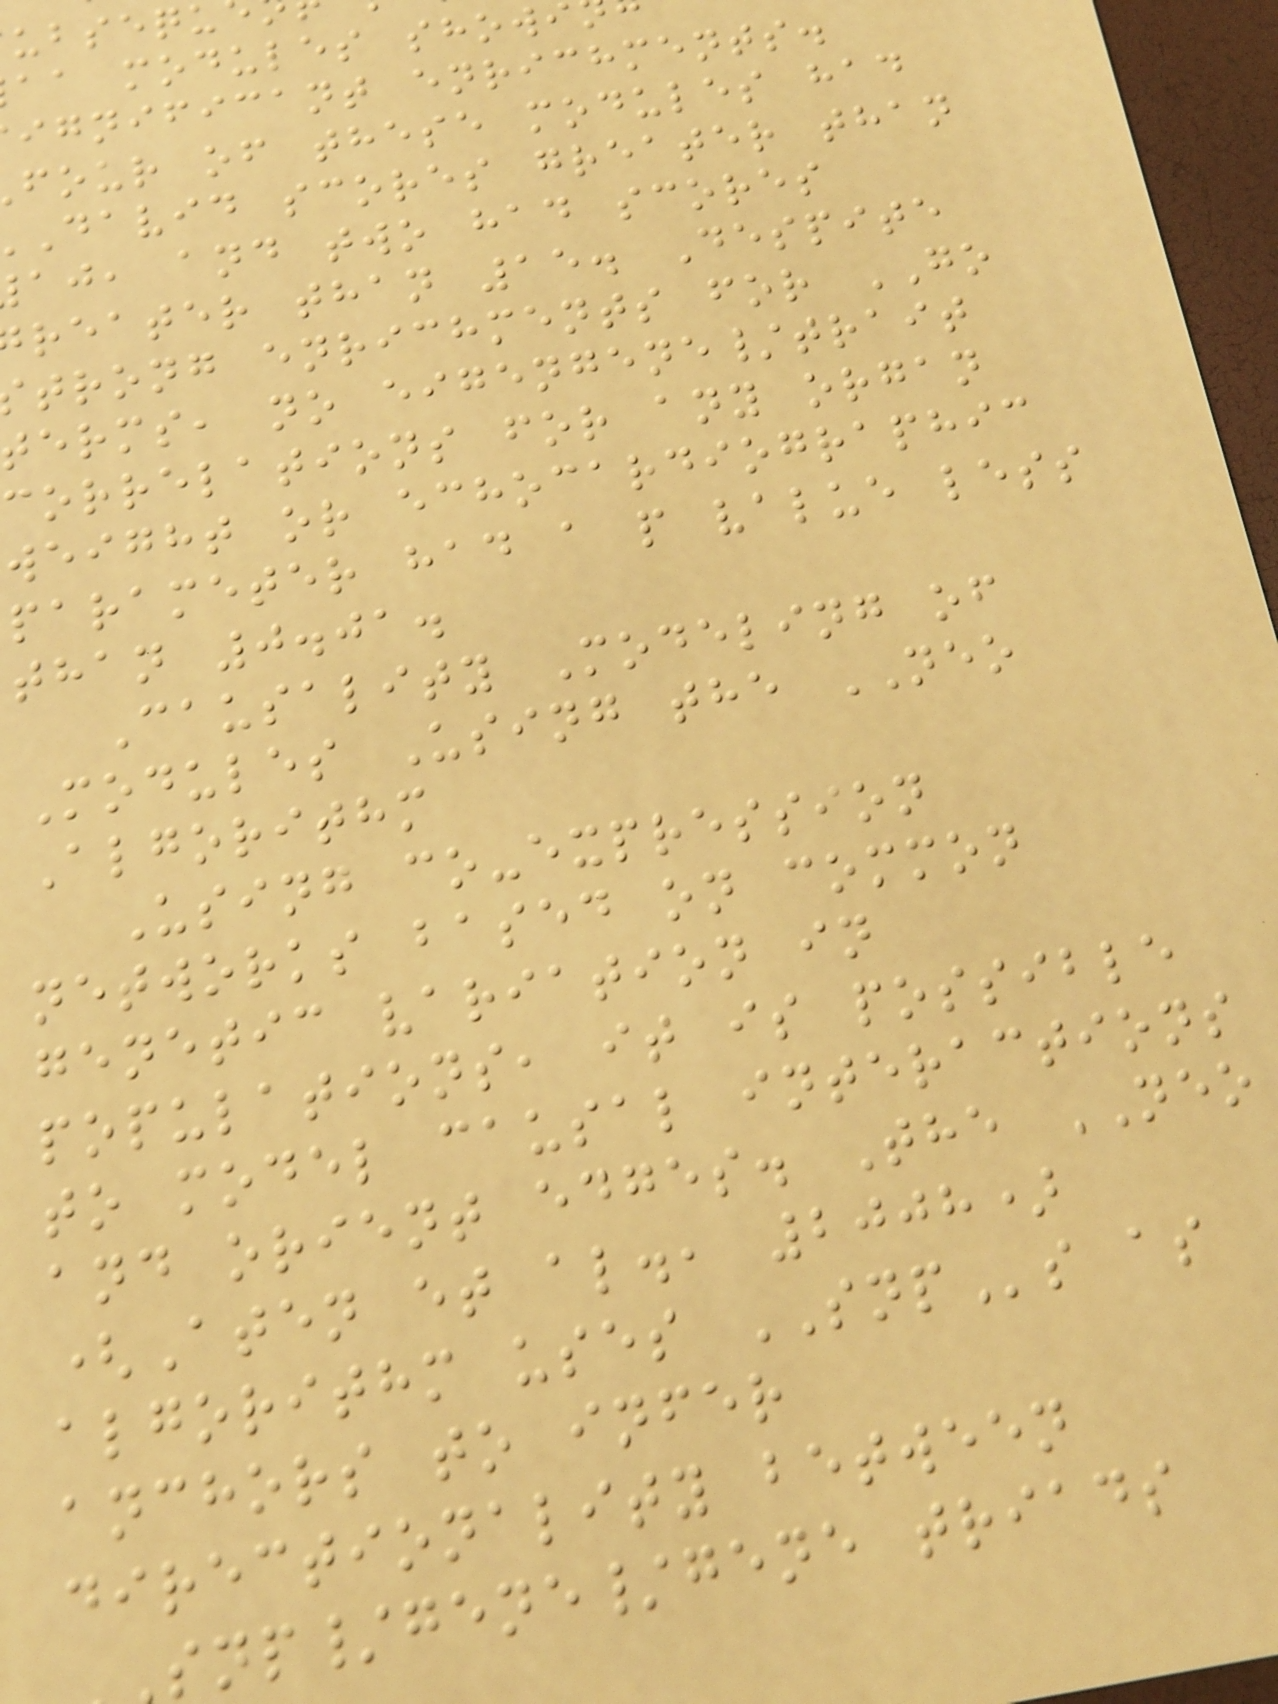aa modules show
ignificant enrichments.
four of these modules had
david scores greater than
aj, and two had scores
reater than 15. Despite
trong enrichments for GO
terms, no eigengene/trait
correlations for any organ
weight or echocardiographic
parameter had a p value less
than 0.01.
Causality Modeling of
Modules Using the NEO
Algorithm
Using co-expression
networks based on common
genetic variation in
populations, it is possible
to model causal interactions
and orient edges. The NEO
(Aten et al., 2008)
algorithm uses SNPs as
anchors to infer
directionality between
snp/gene/gene triads
